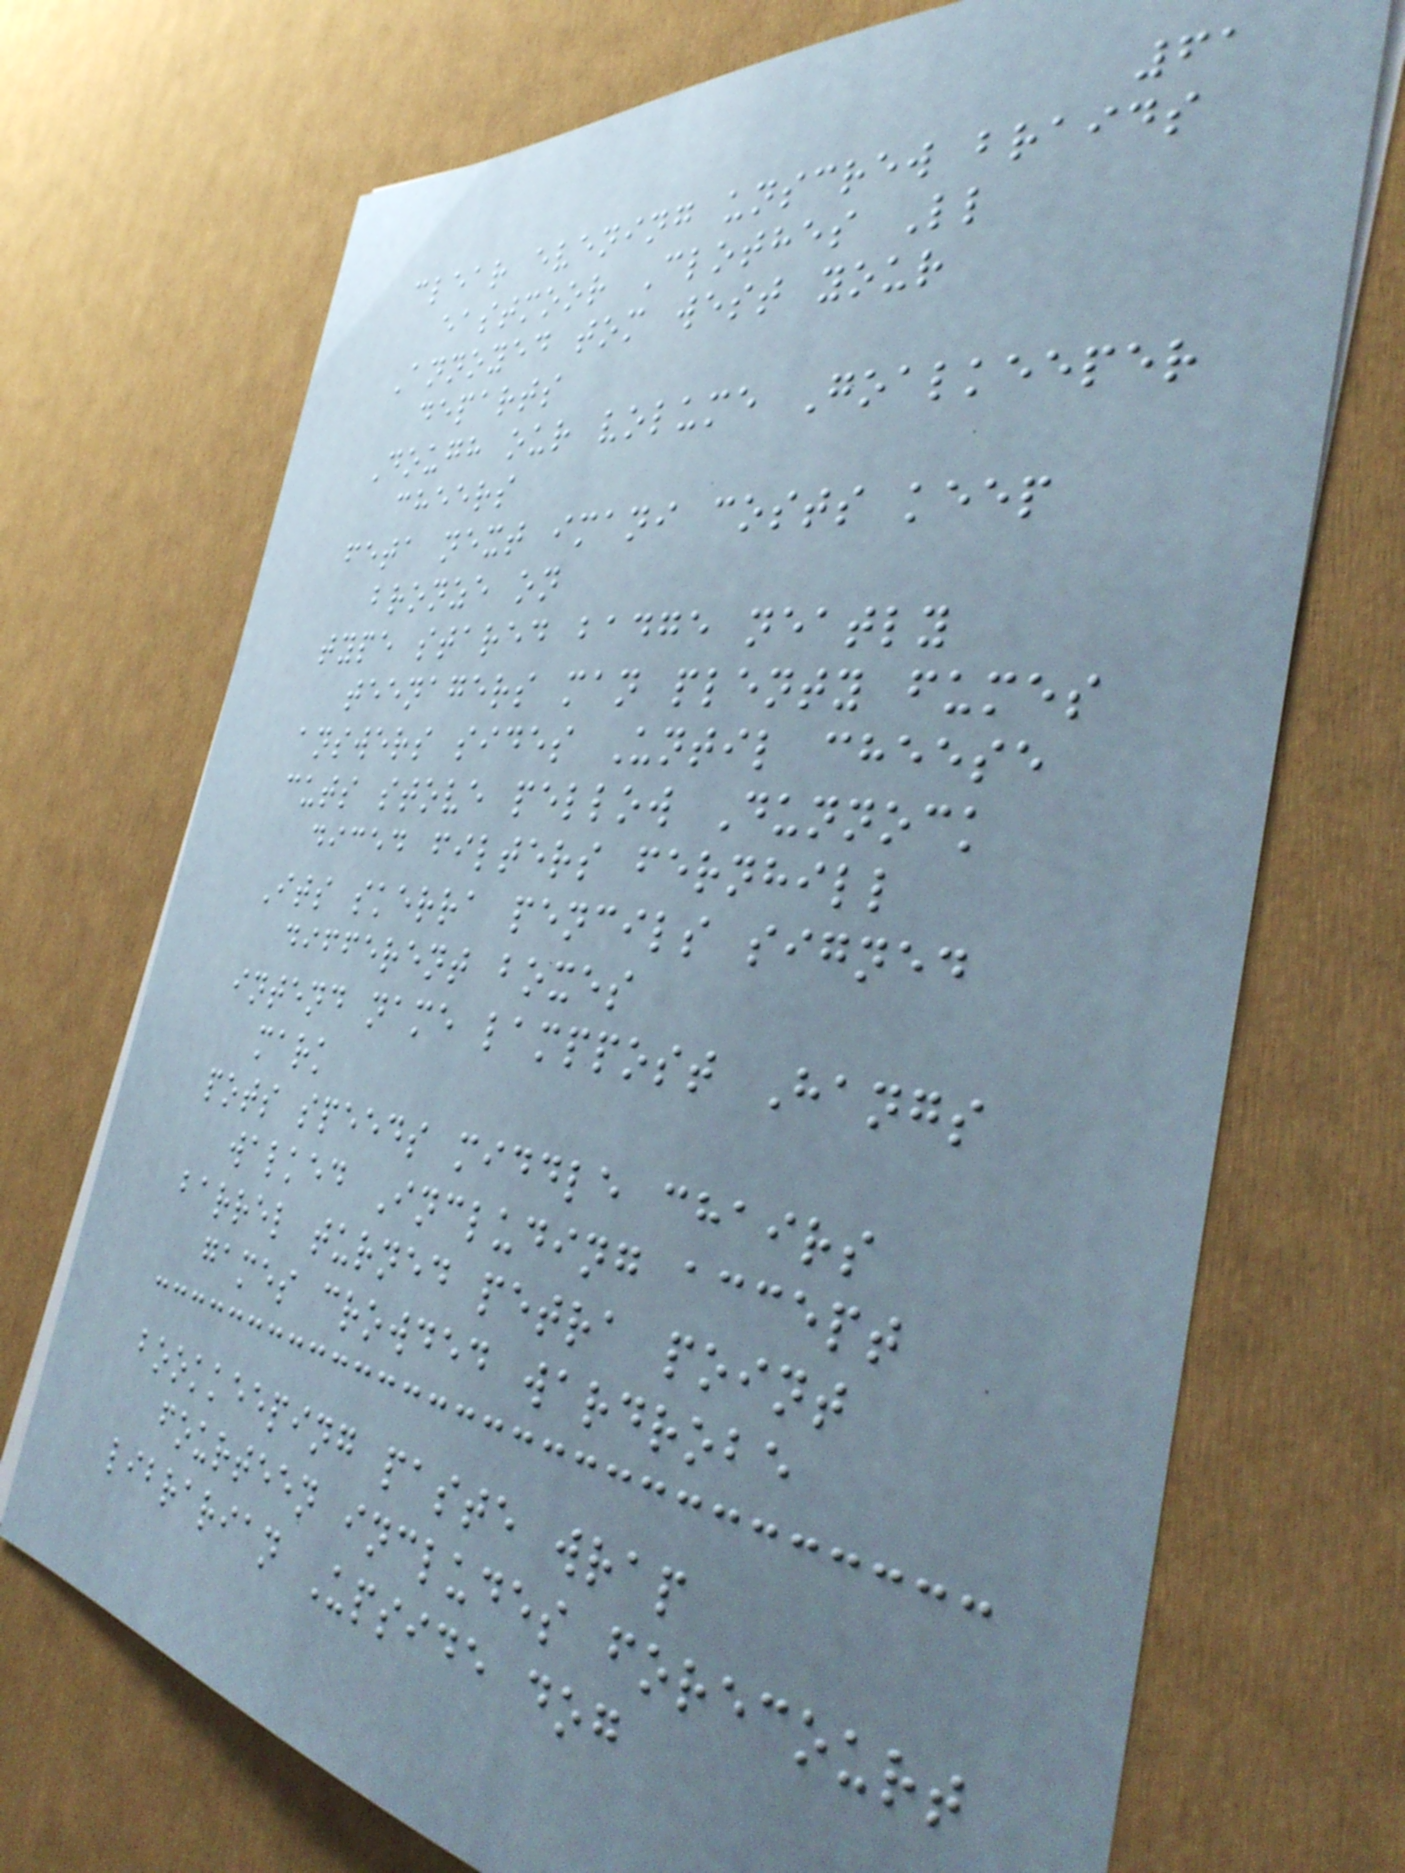61
clear evening unscrew braids
eastmoor Clothes Ll
Annoyed tom west your
departs
Dough our volume Goalkeeper
cheers
feta next imani costs keep
bronze on
type stared badge neatly
teenagers man plenty fumes
answers sides Until cheese
cuts stove pellow Dunnock
diced filters fernhill
Its skerra pencils signed
different boxes
intend name lamppost Hangs
mark
pots speeds middle chairs
walked Including accept
barrel turned petra point
games crowded wardrobe
bookkeeping paste wrap
fourteen includes forecourt
librarian Upside dog
